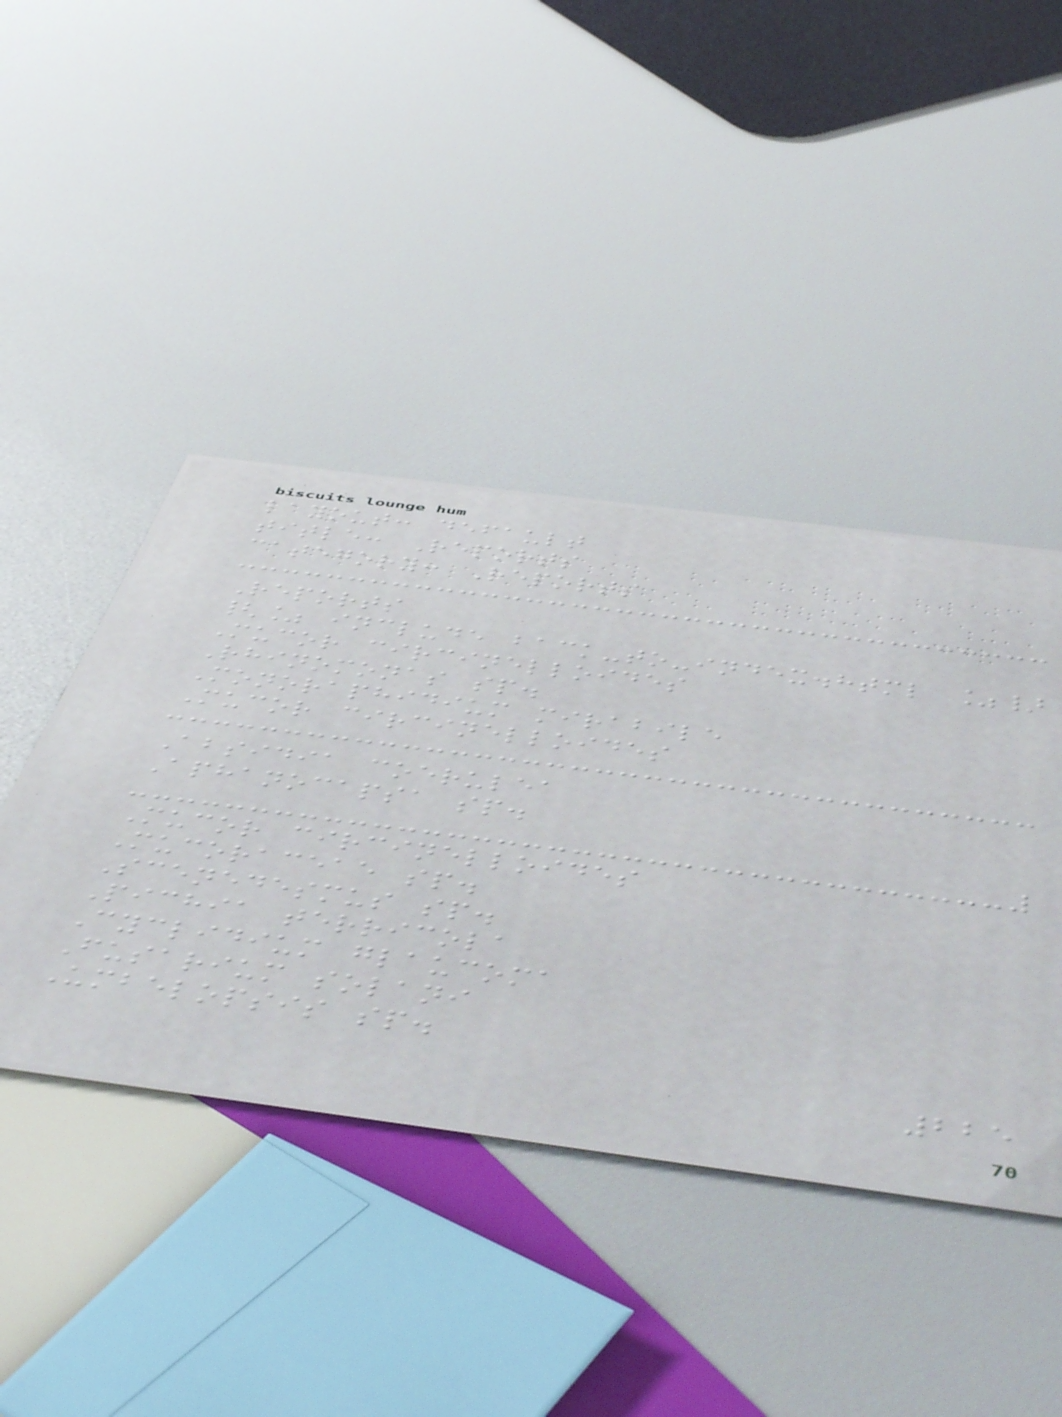layout: default
title: Reports
category: Reports
Reports
{% include back-to-index.html %}
Mucor circinelloides
Rhinomonas sp.
Monoraphidium mirabile
Mucor circinelloides
Absidia coerulea
Aphanocapsa sp.
Mucor circinelloides
Mucoraceae sp.
Scenedesmus sp.
Pichia terricola
Cyclidium glaucoma
Fusarium solani
Umbelopsis sp.
225
